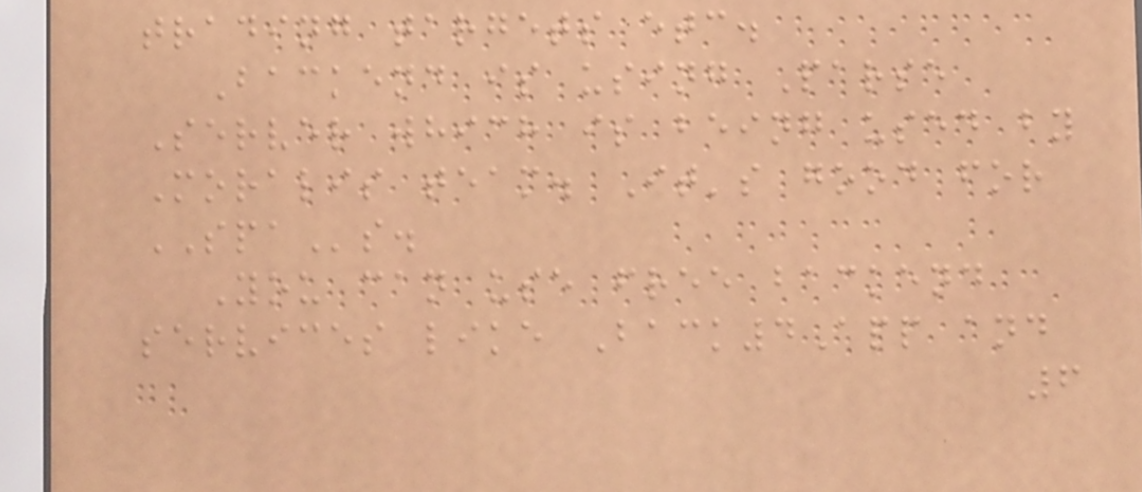trading targets etc.
Backend is using Parse
Server which is being used by
Moralis team. It's good for
SPAs.
You can use free backend
services like Back4App and
6
